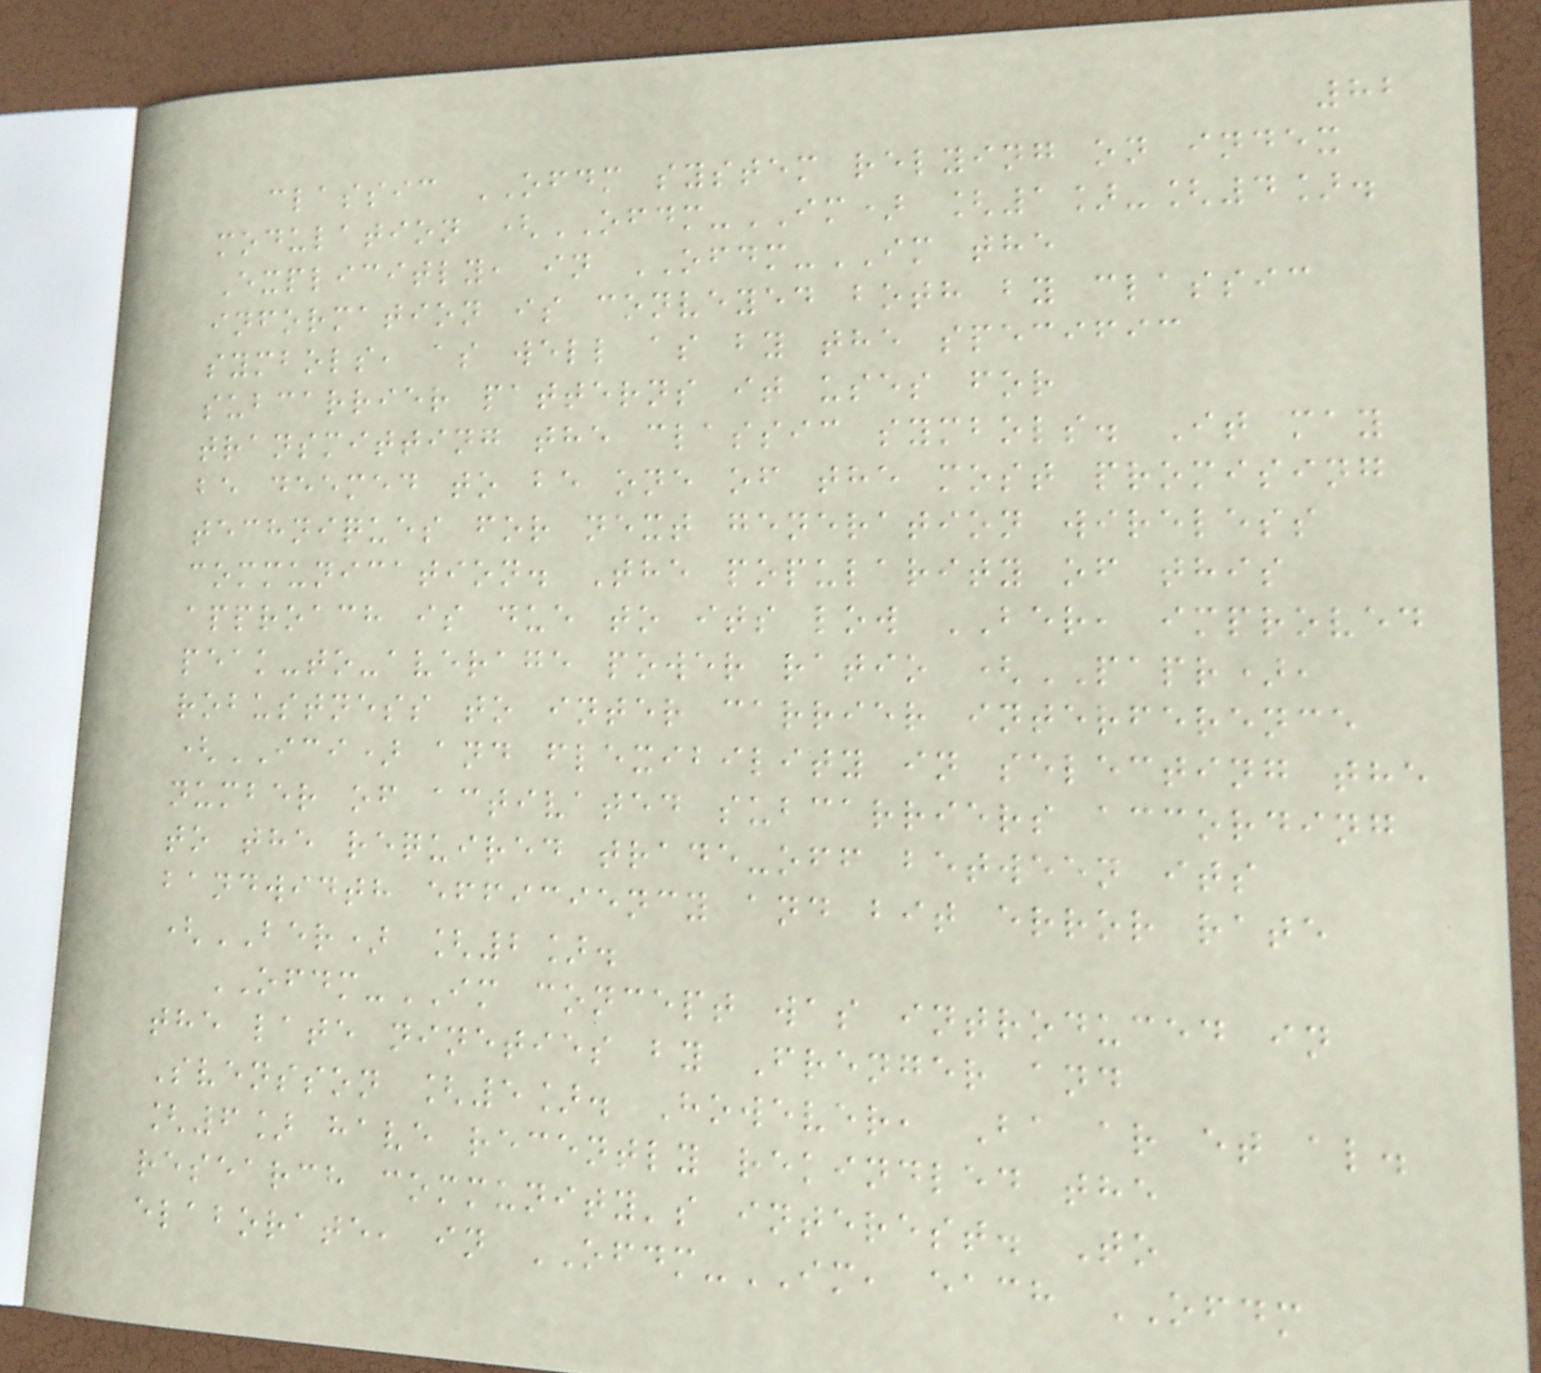82
classic OFDM system relying on index
modulation (OFDM-IM) [1]-[4].
Explicitly, in OFDM-IM the
information is conveyed both by classic
symbols, as well as by the specific
subcarrier patterns it uses for
transmitting the classic symbols. It may
be deemed to be one of the most promising
techniques for next generation wireless
communication. The popularity of this
approach is due to its low BER, improved
peak-to-average power ratio (PAPR),
robustness to inter carrier interference
(ICI) and flexibility in selecting the
number of activated subcarriers according
to the required trade-off between its
bandwidth efficiency and bit error rate
(BER) [2].
OFDM-IM concept was introduced in
the late nineties by Frenger and
Svensson [5]. However, Ba ar et al.
[6] have recently rekindled the
research community's interest. To
elaborate, in OFDM-IM, each OFDM
